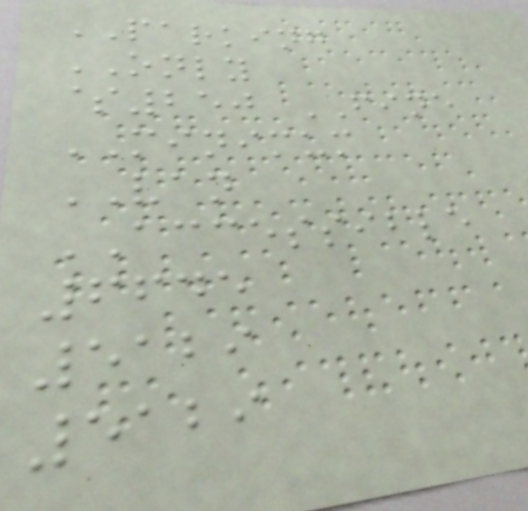PARKING
ONLY
$250 FINE
MINIMUM
VAN
ACCESSIBLE
6645
5129
5129
